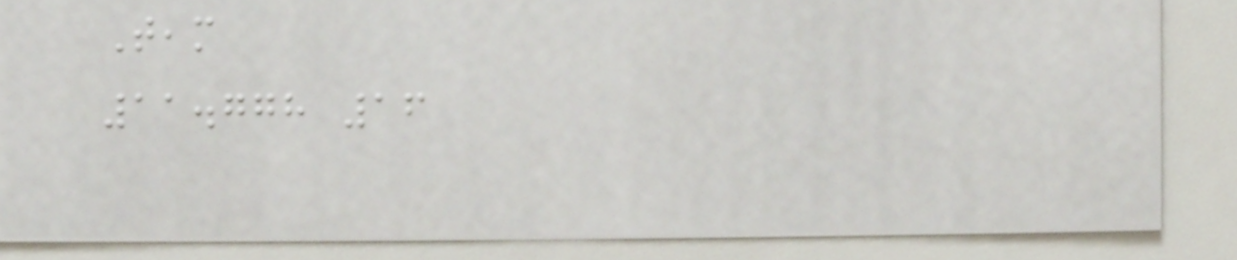Team
11.778 16
